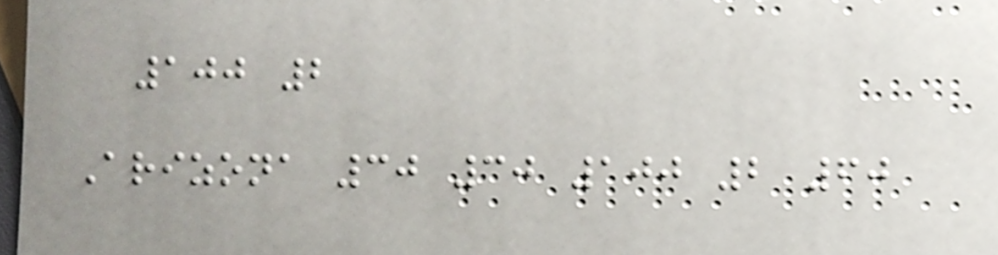100 2
Arizona 30 30 100 2 60
